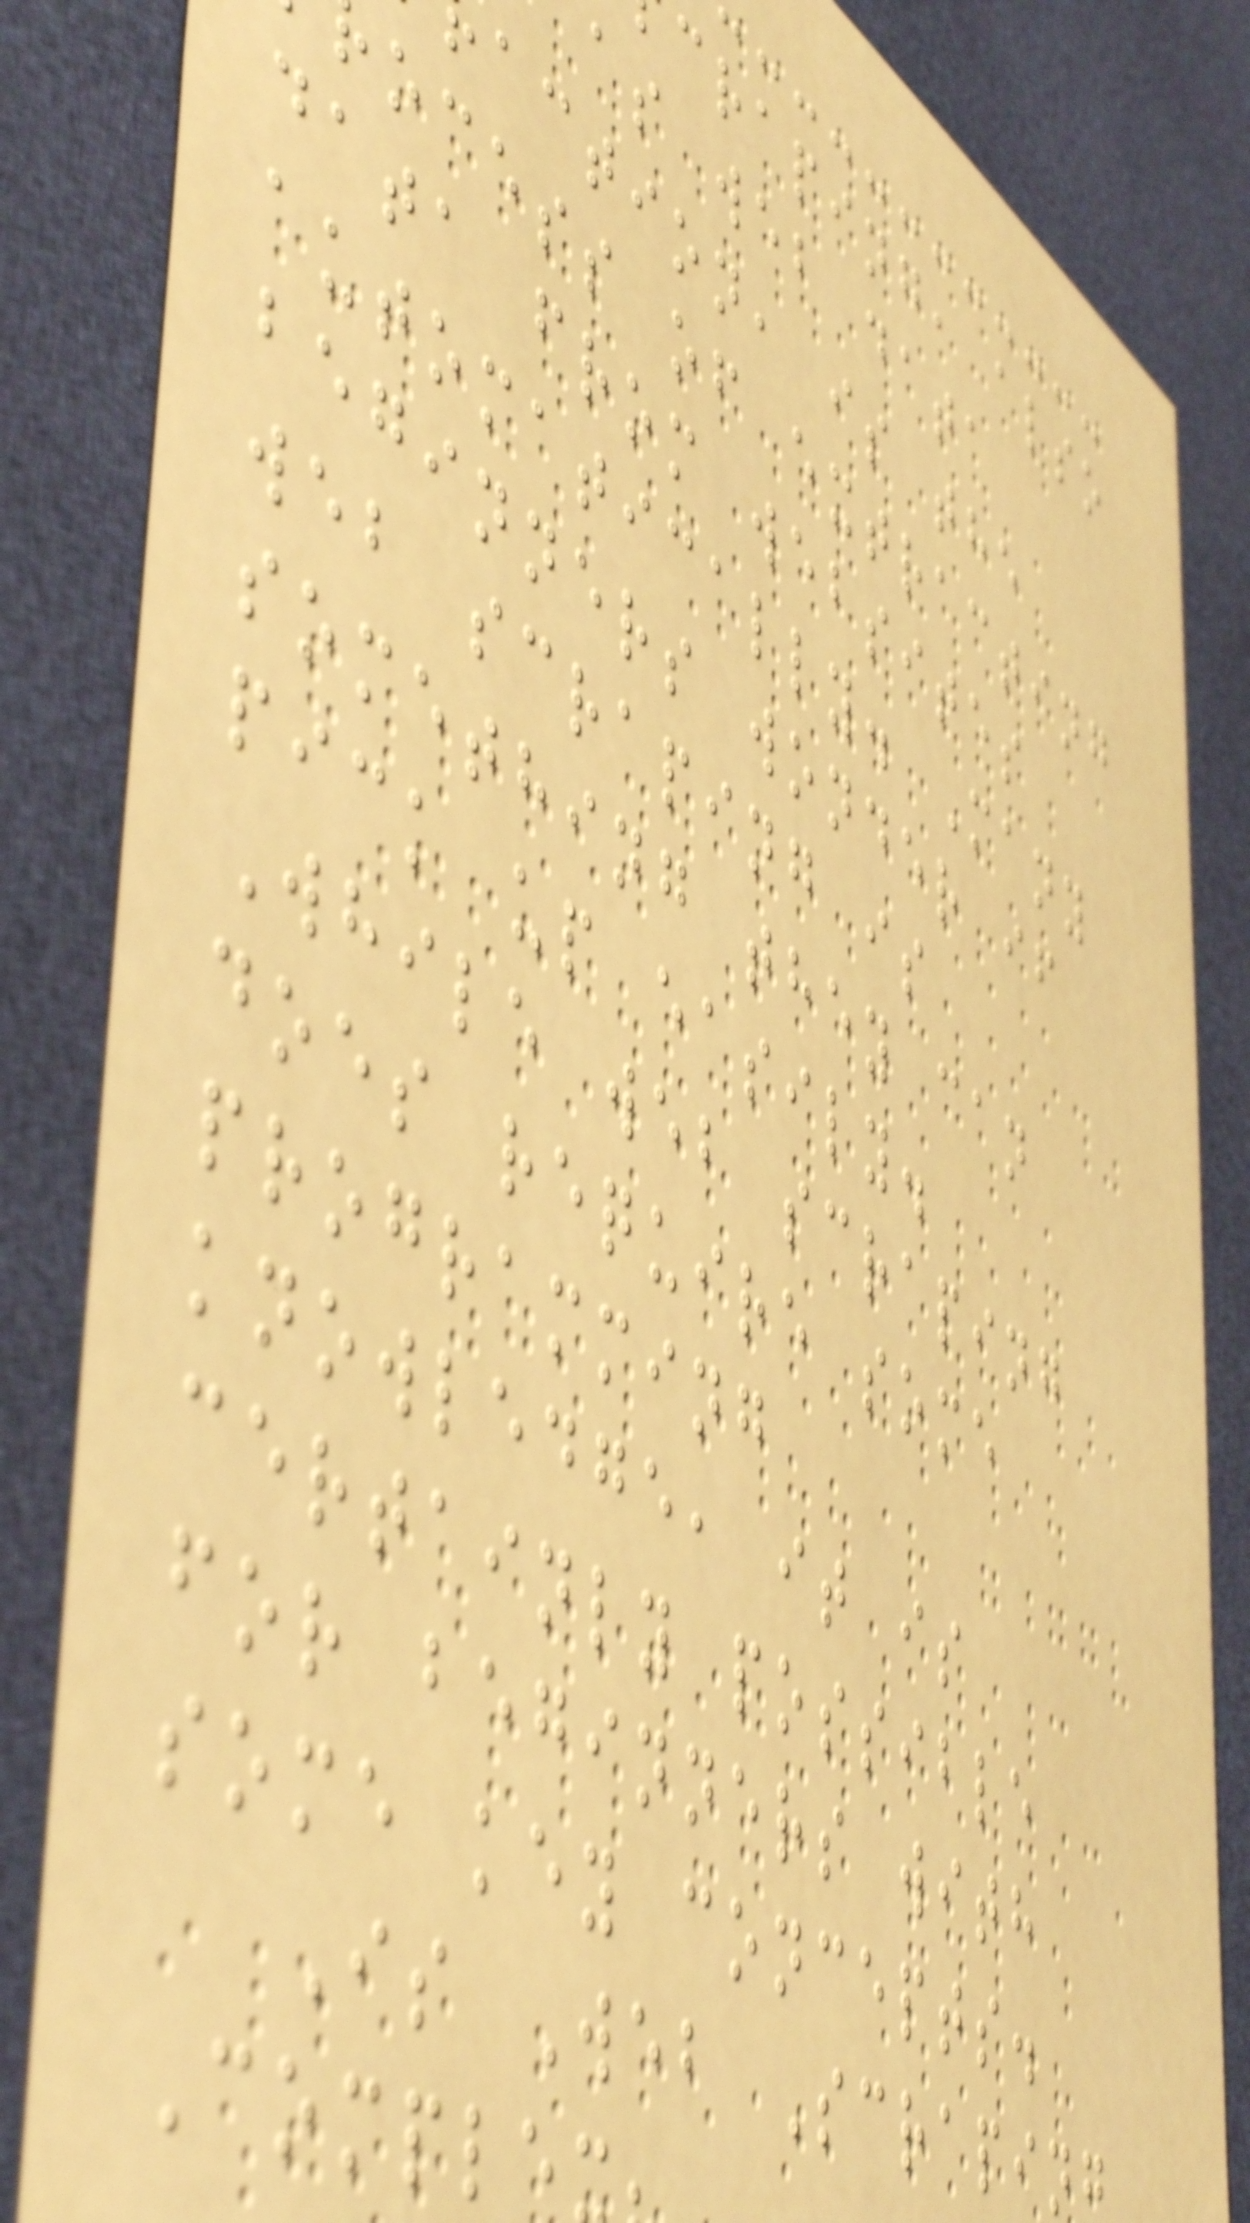craping, also
as web data
action, is the
ocess of extracting
data from websites
automatically. Many
beginners wonder if
web scraping is
something they can
pick up easily.
While web scraping
does require some
programming
knowledge, it is
certainly possible
for beginners with
some key concepts.
Is Web Scrapin
Comple
